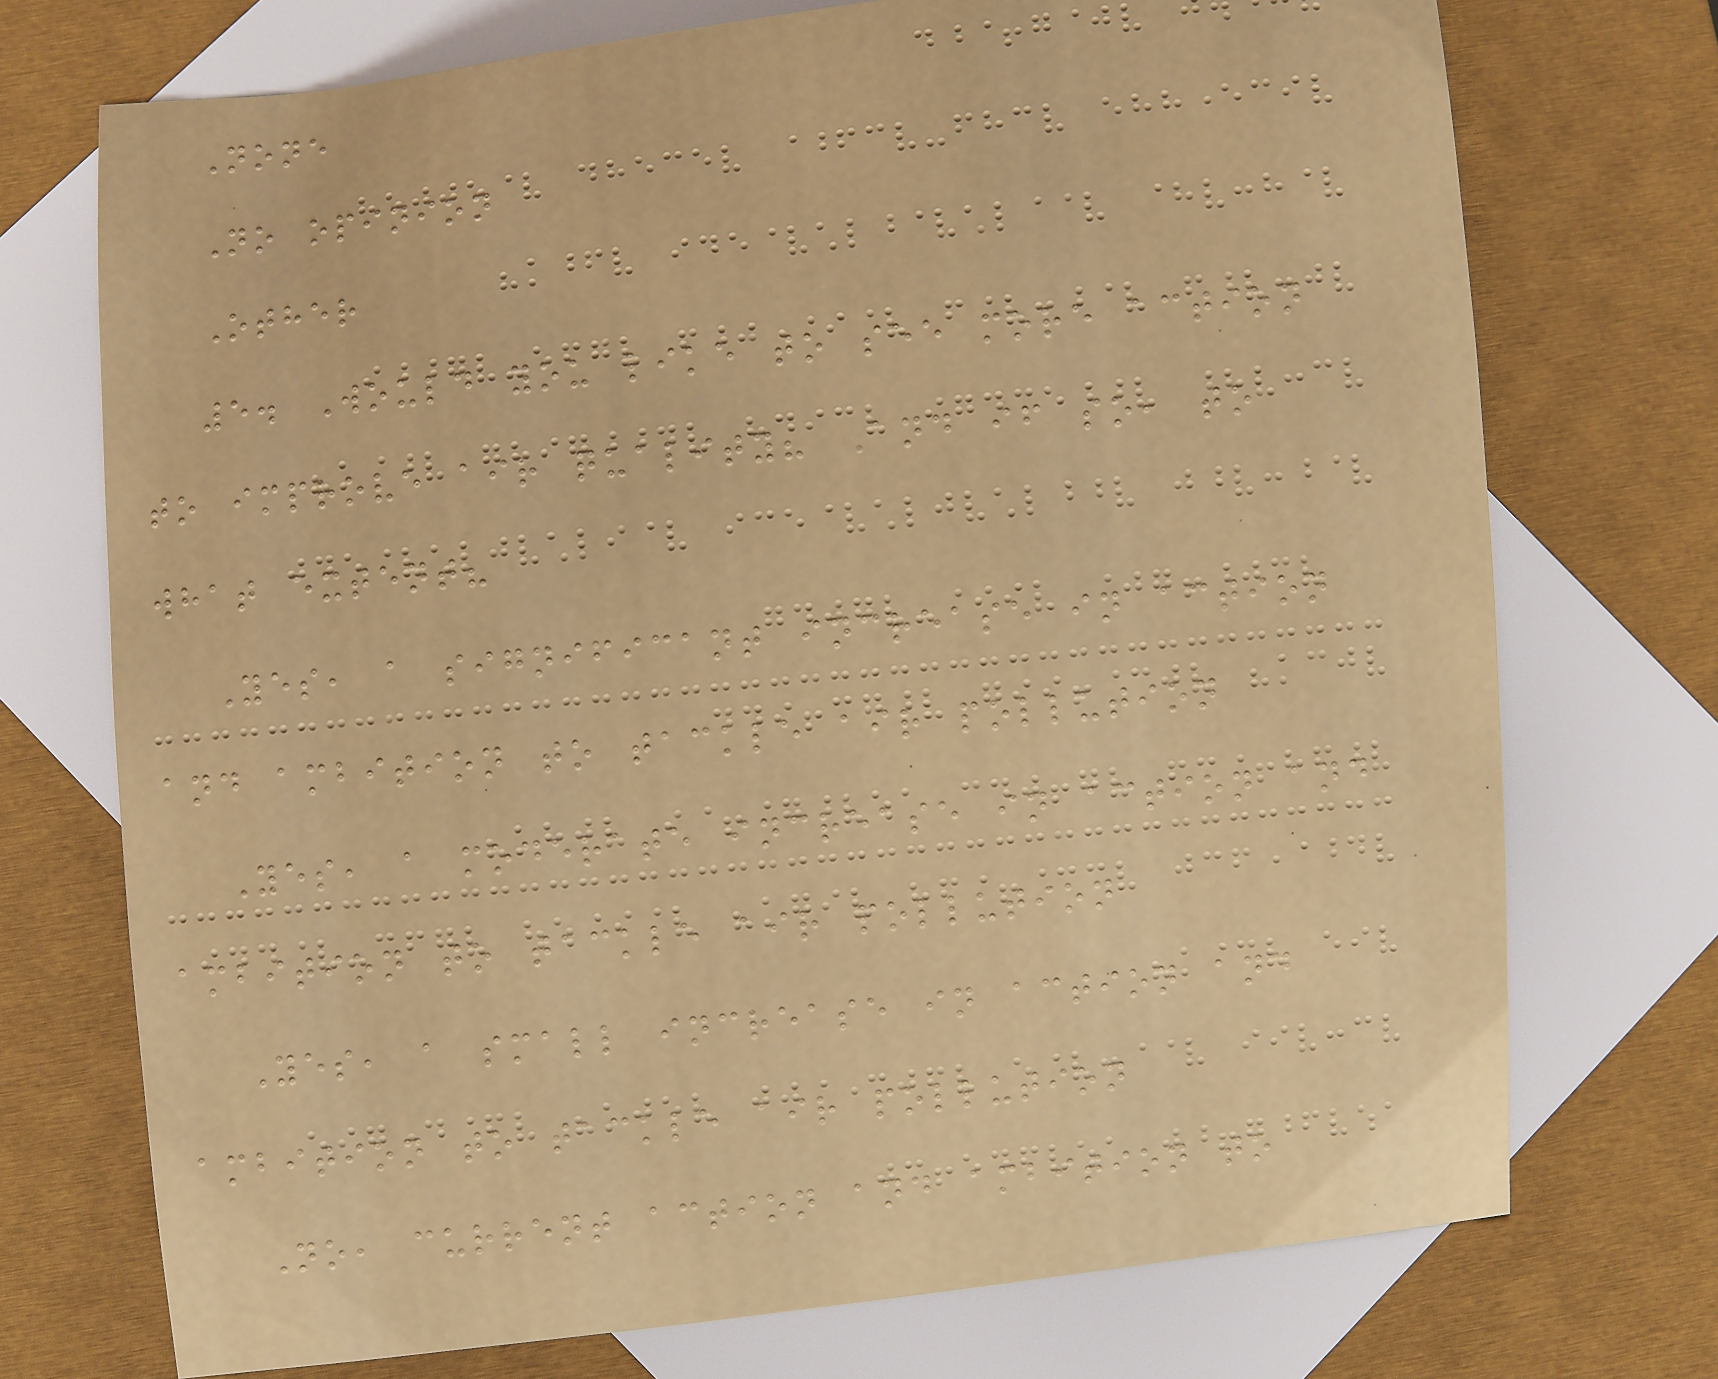None
No opinion
Other
5. Would you like to see more action
to improve air quality? And if so, to
what extent?
Yes, a significant increase in action
and ambition to tackle air pollution
Yes, a moderate increase in action and
ambition to tackle air pollution
Yes, a small increase in action and
ambition to tackle air pollution
No, current action and ambition to
